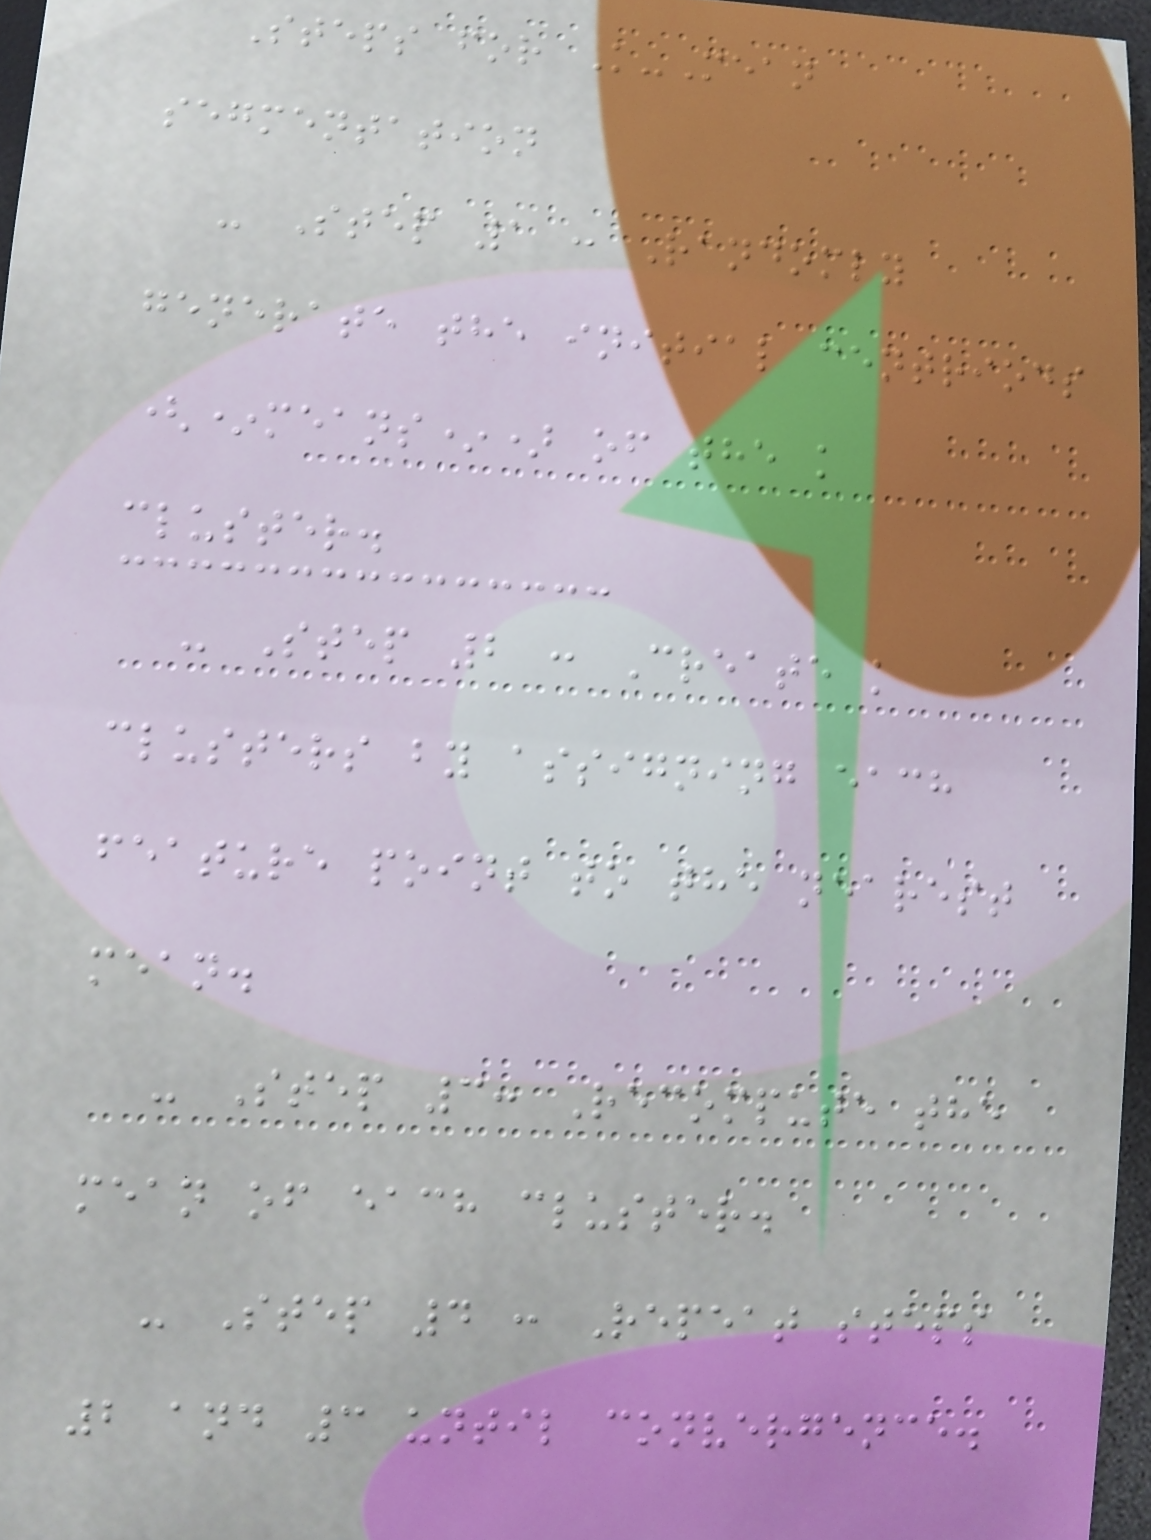Steps for K-Mean
segmentation
- Step 1 : Randomly
generate the initial centriods
(*means*) of the k
cluster.
- Step 2 : Create k
clusters by assigning each
feature point to the nearest
mean.
- Step 3: Recompute the
mean of each cluster.
- Step 4 : Repeat steps
2 and 3 until convergence.
